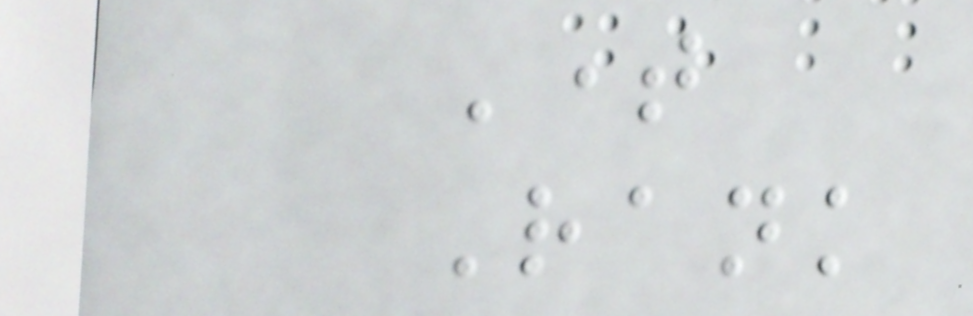Time
Rank
